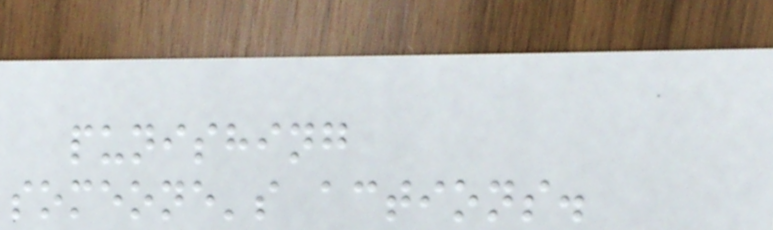punishing
someone's actions.
